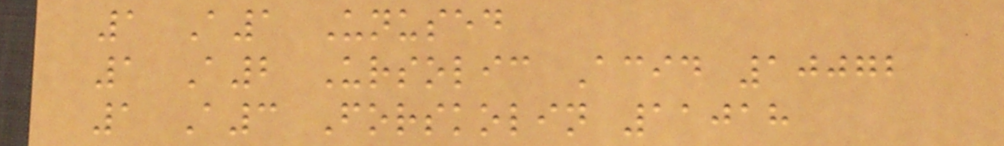1 A1 Unused
1 A2 Ursolic Acid 10072
1 A3 Forskolin 11018
